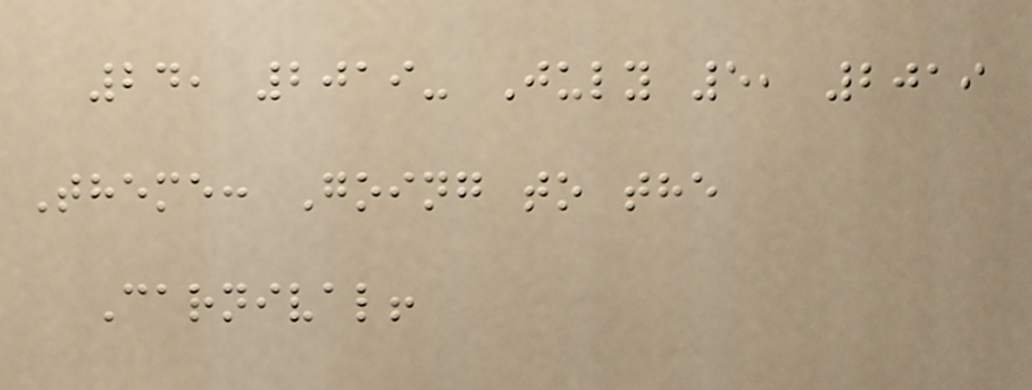24, 2019- July 5, 2019
Theme: Going to the
Carnival!
